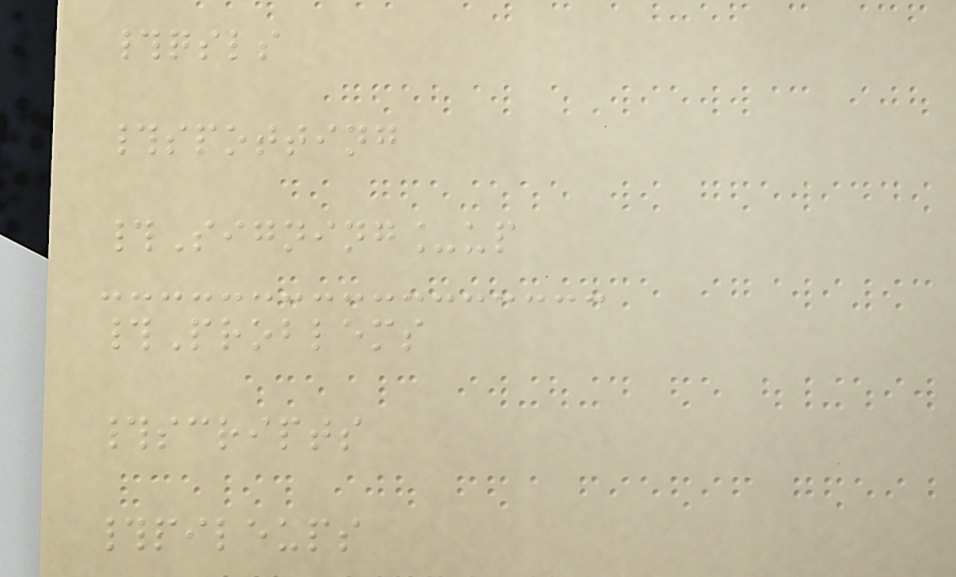#qsls
#spotting
#Signing_up
#Problems
#scripts
#pileups
